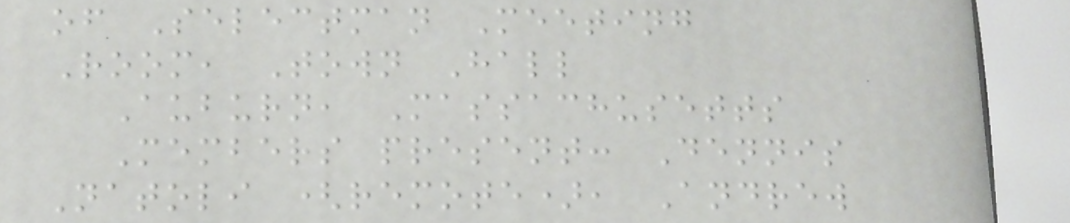of Selectman Meeting
Room, Town Hall
Auburn, Massachusetts
Members present: Dennis
Natoli (remote), Andrew
